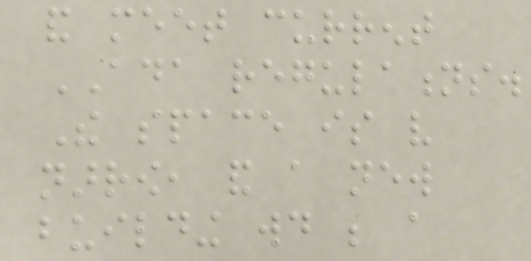and meet current
ADA regulations.
The space is very
narrow, and a new
building would be a
